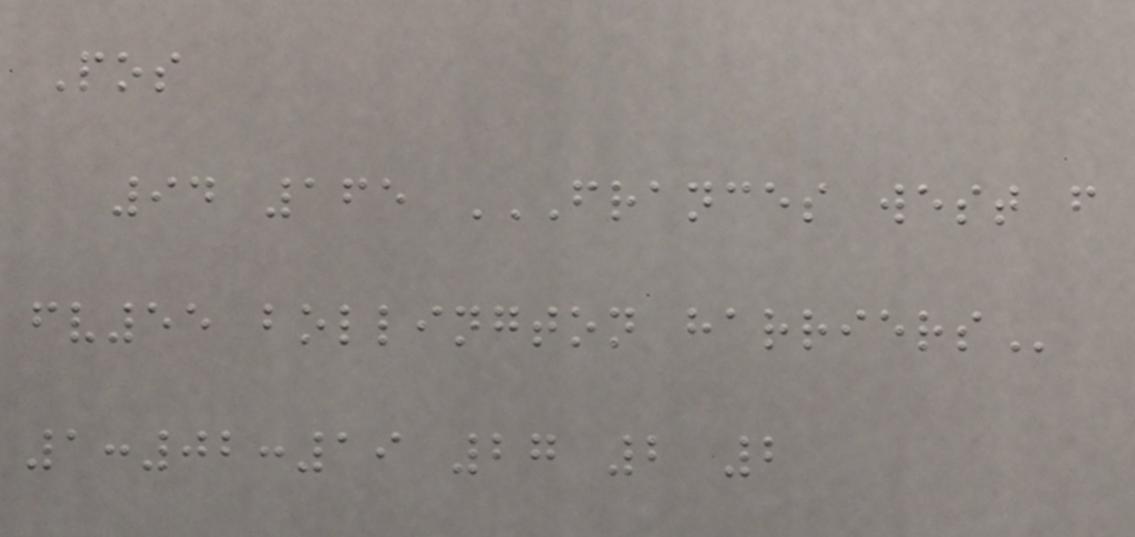Pos
94 165 FRANCES WEST F
FV55 BOLLINGTON HARRIERS
1:02:19 27 2 2
